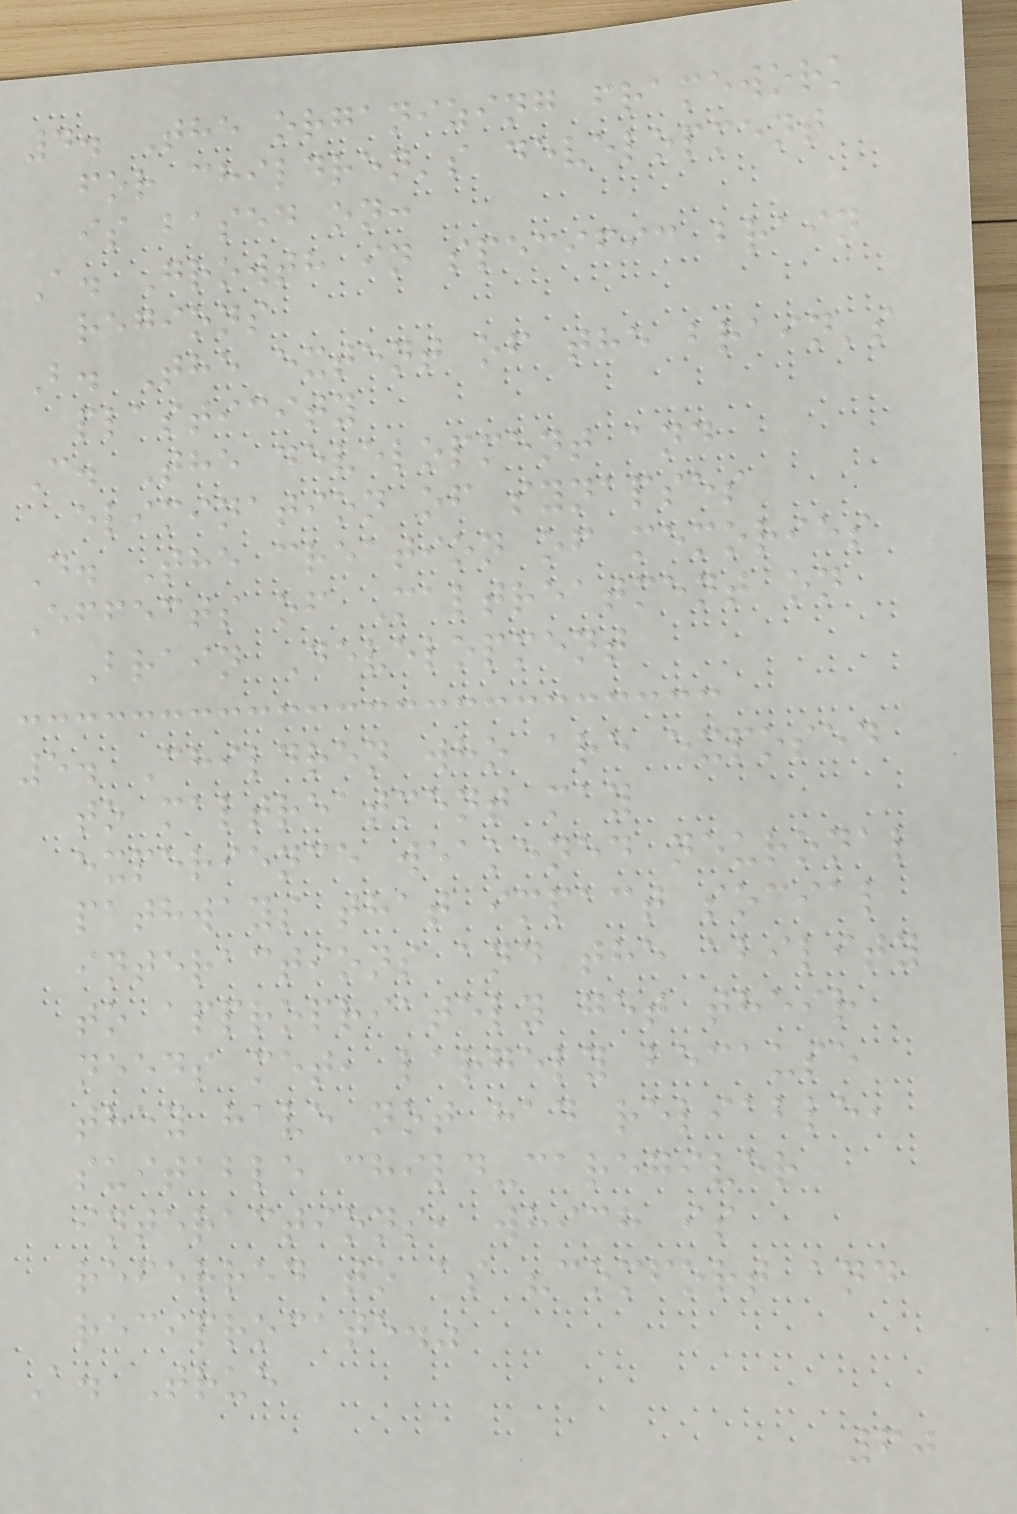4. The organizing framework
for children's development
is based on:
A. Growth in specific brain
regions
B. The extent of the brain's
plasticity
C. The development and
elimination of synapses
D. The creation of memories
Effects of Maltreatment on
Brain Development
5. Children who are exposed
to maltreatment may
experience weakened neuronal
pathways that impact social
interactions and the ability
to appropriately get their
needs met, largely because
they have not had reliable,
suitable child-caregiver
interactions, which is
referred to as "comfort and
reciprocate."
A. True
60
